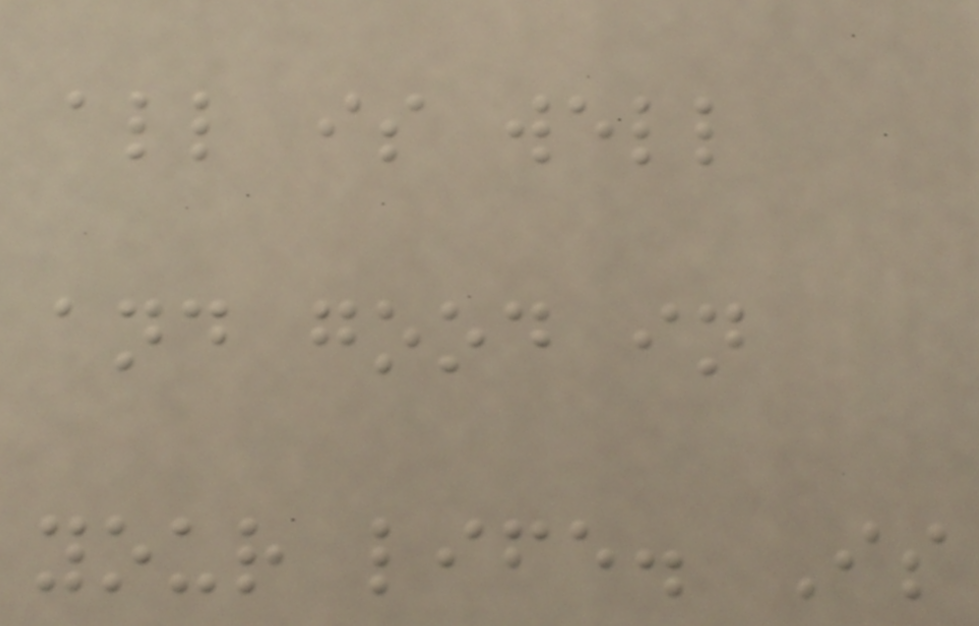all is well
and good in
your life. Is
